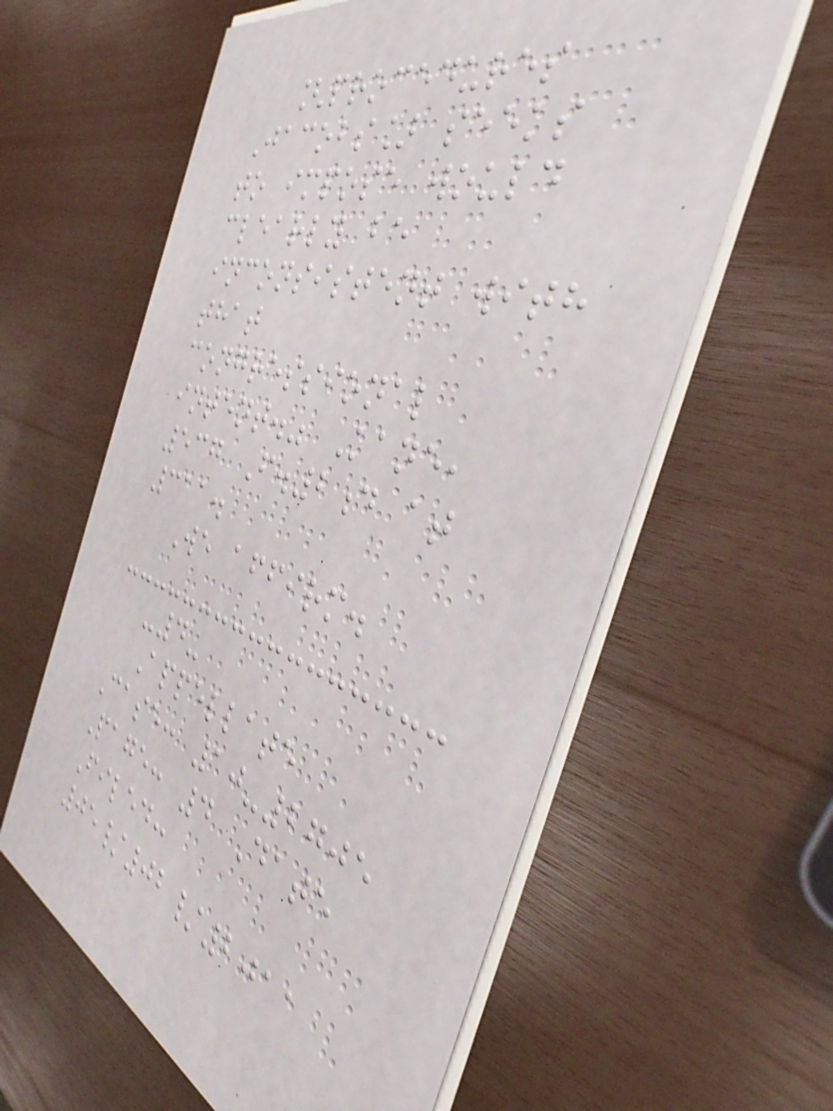[procedures
Jacobs] seeks
to impose would
clearly be
inconsistent with
that
congressional
intent." Kane,
537 F.2d at
311.
We affirm.
-4-
Appellate
Case: 10-2705
Page: 4 Date
Filed:
05/02/2011
